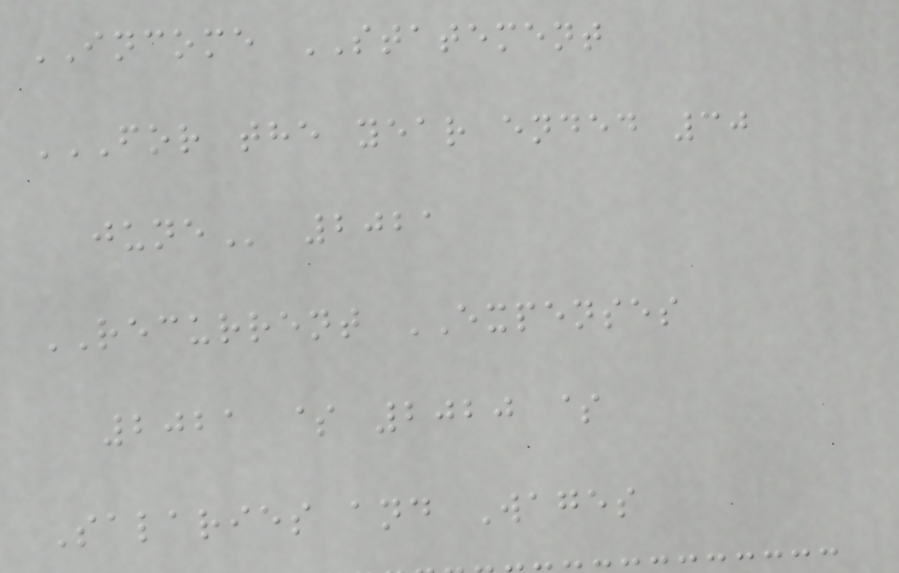INCOME STATEMENT
FOR THE YEAR ENDED 30
JUNE 2021
RECURRENT EXPENSES
2021 $ 2020 $
Salaries and Wages
